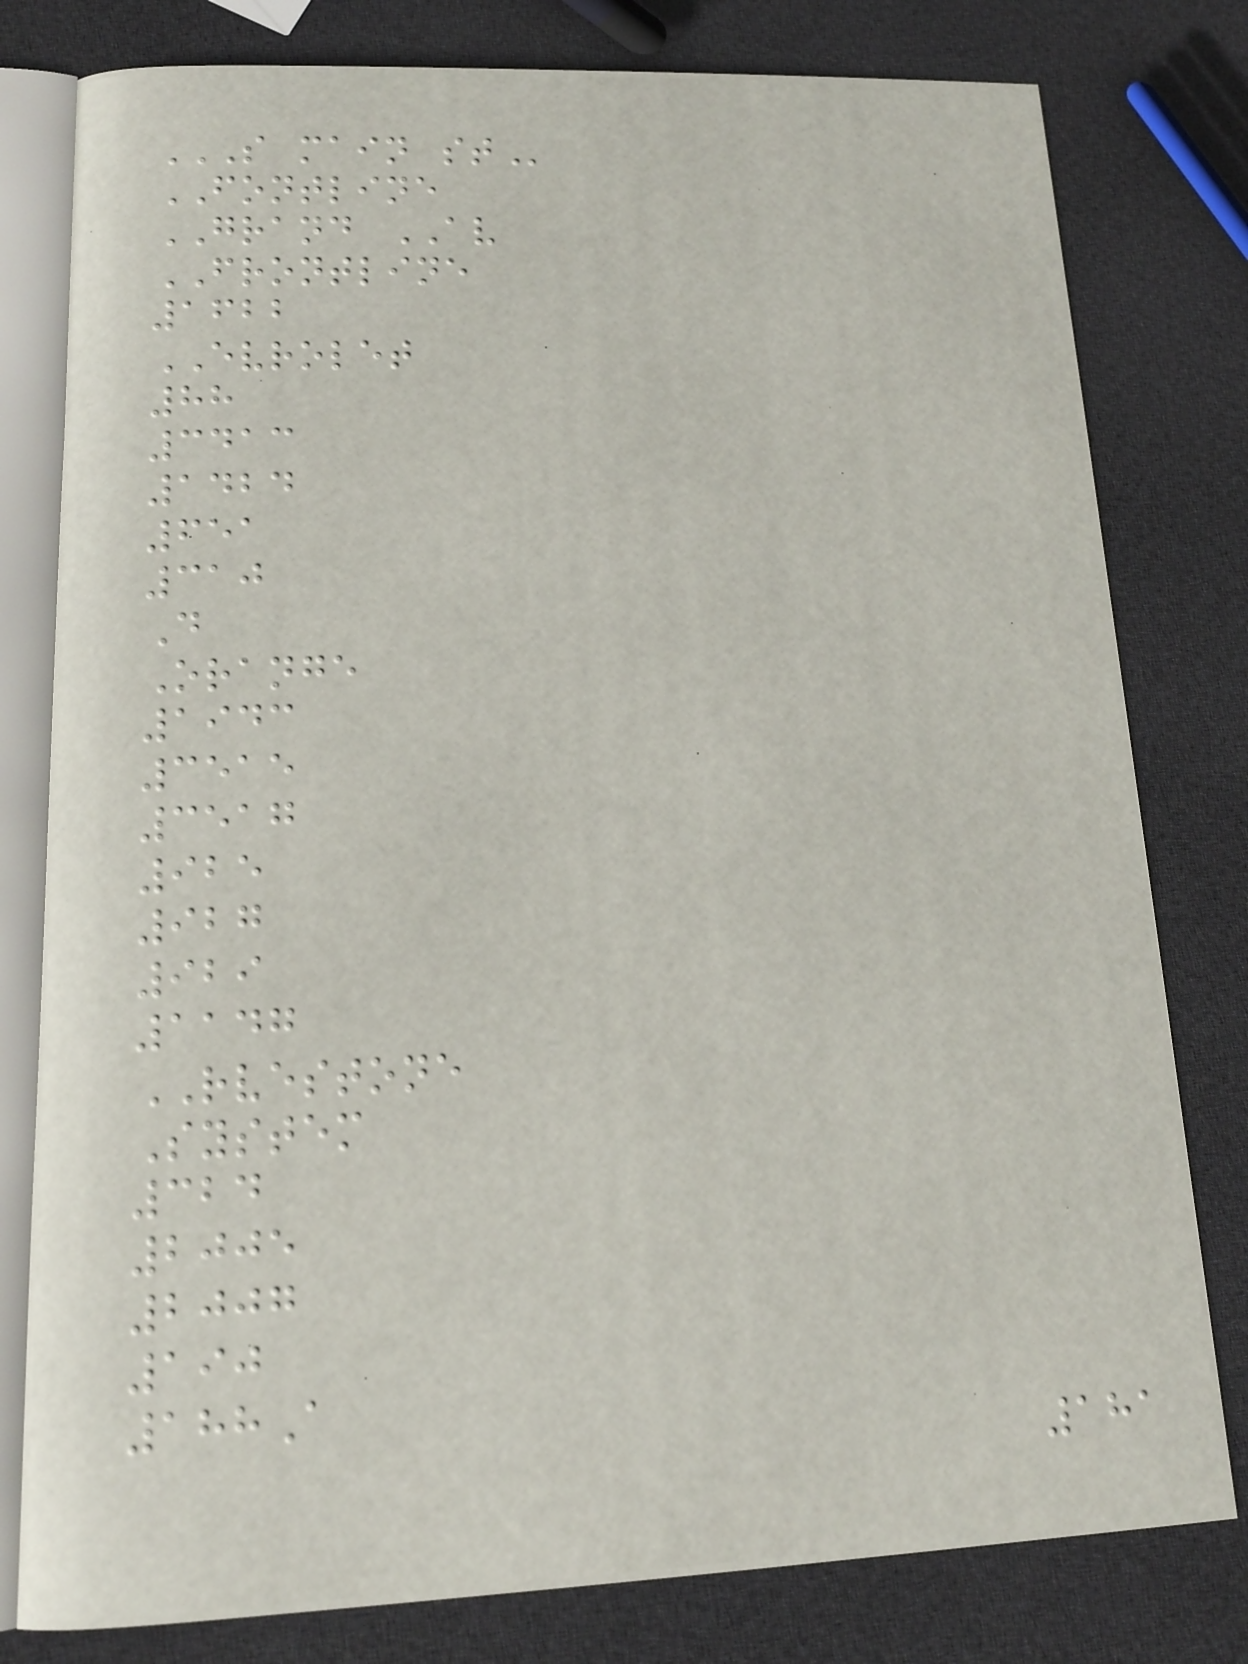S MAIN ST
FONTLINE
GRAND AV
FRONTLINE
1622
EVROLET
88
3413
1424
651
310
D
Orange
1943
3515
3517
925
927
929
1147
RVESTONE
System
324
2005
2007
190
188A
181
